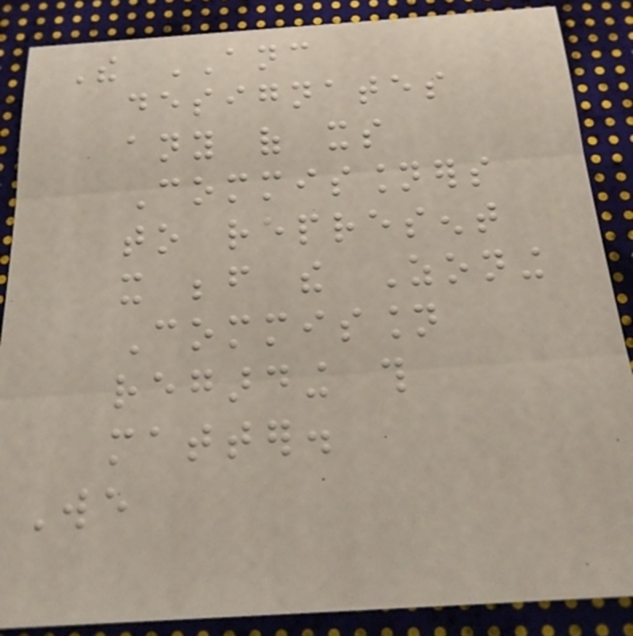The ANC
designates
any of its
Commissioners
to represent
it before the Zoning
Commission
regarding this
matter.
We
